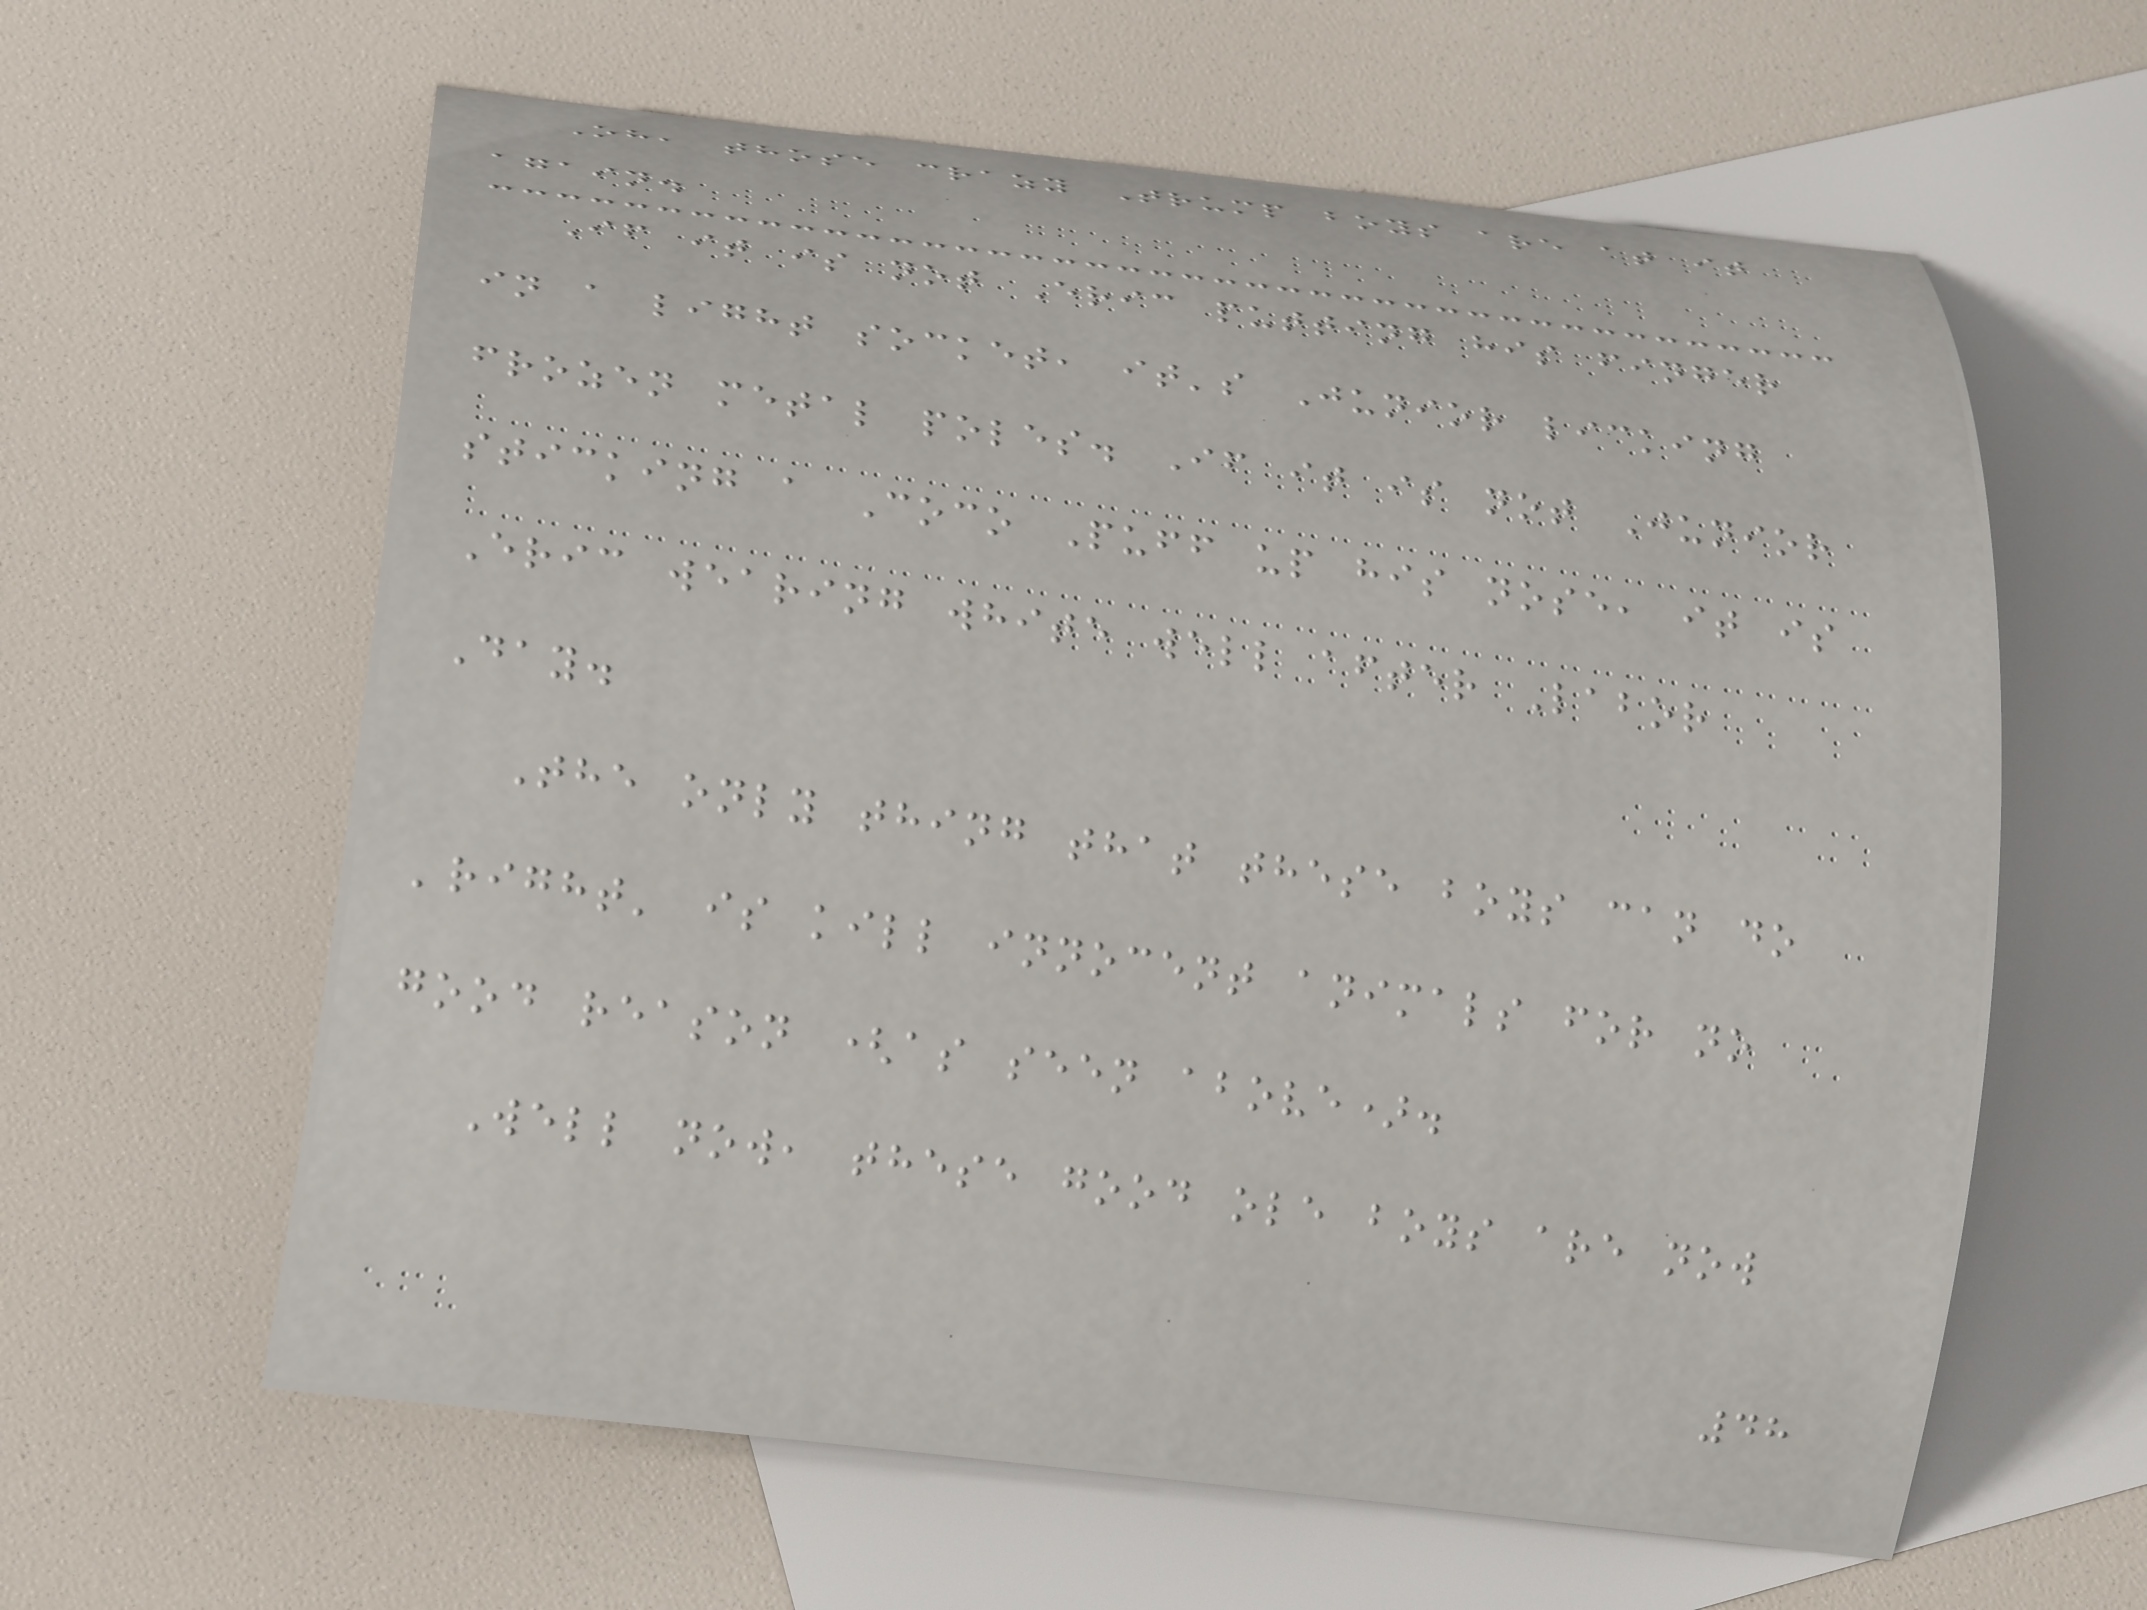Oh, those crazy Trump boys are at it
again.
If it is not Eric putting his finger
in a light socket, it's Junior licking
frozen metal poles. If it is not Junior
sticking a Coco Puff up his nose, it is
Eric wearing white well after Labor
Day.
The only thing that these boys can do
'right' is kill innocent animals for no
good reason (as seen above).
Well now, these good ole boys are now
48
